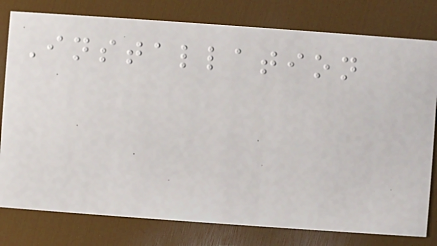Installation
